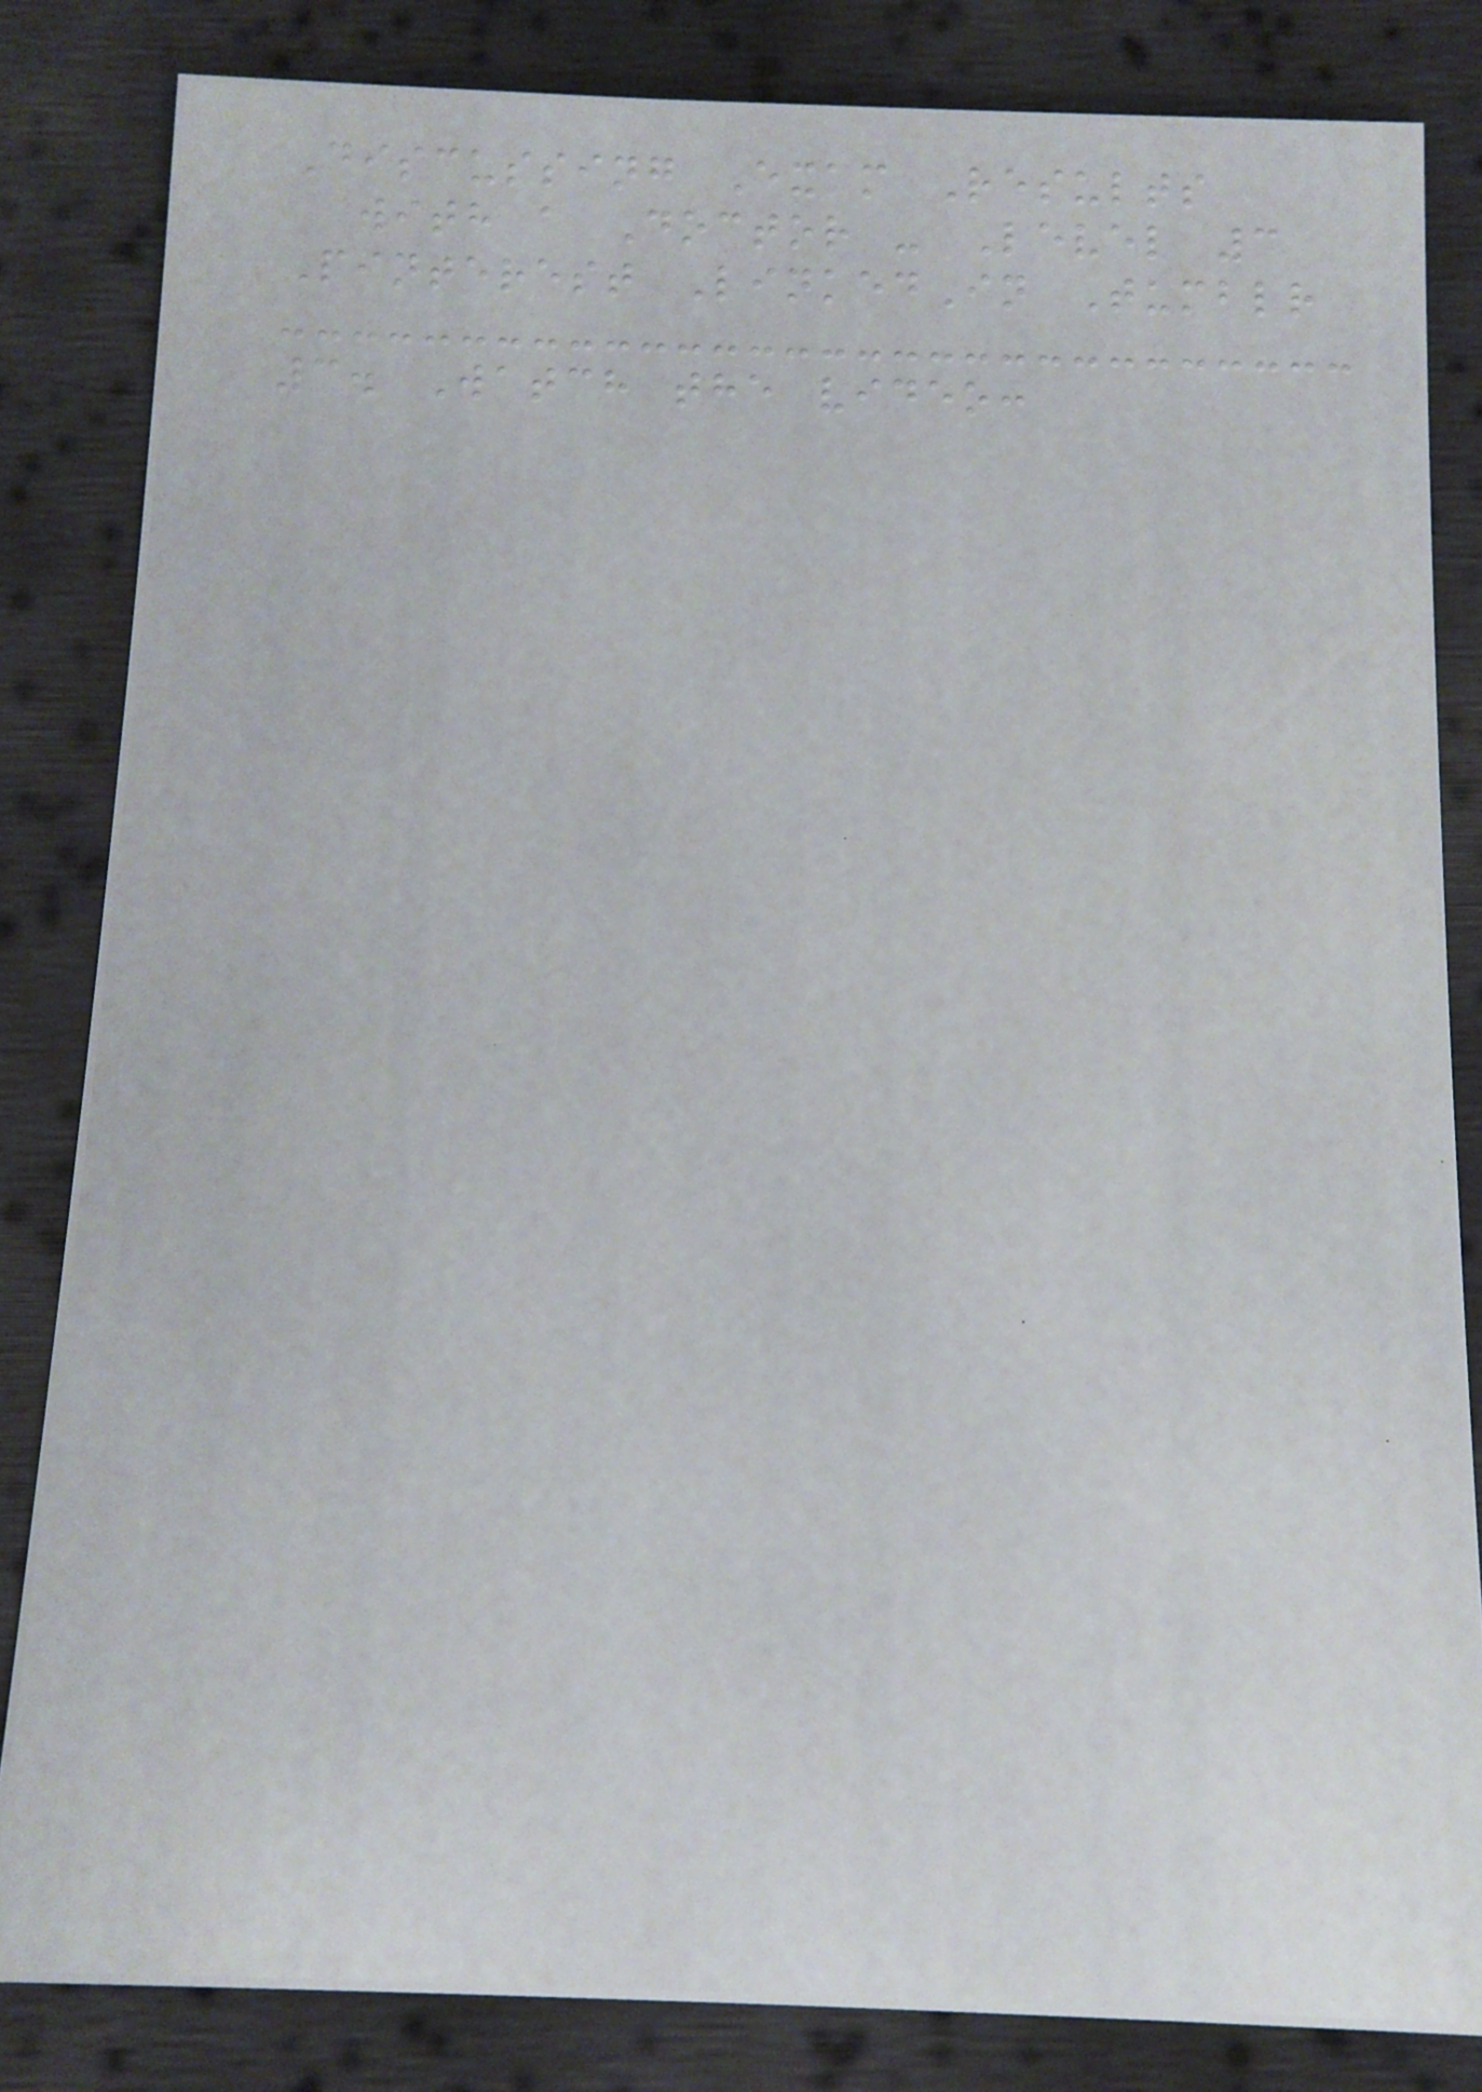Discussing Exam Results
with a Doctor - Level 3
Pinterest LinkedIn Tumblr
3. Watch the video:
